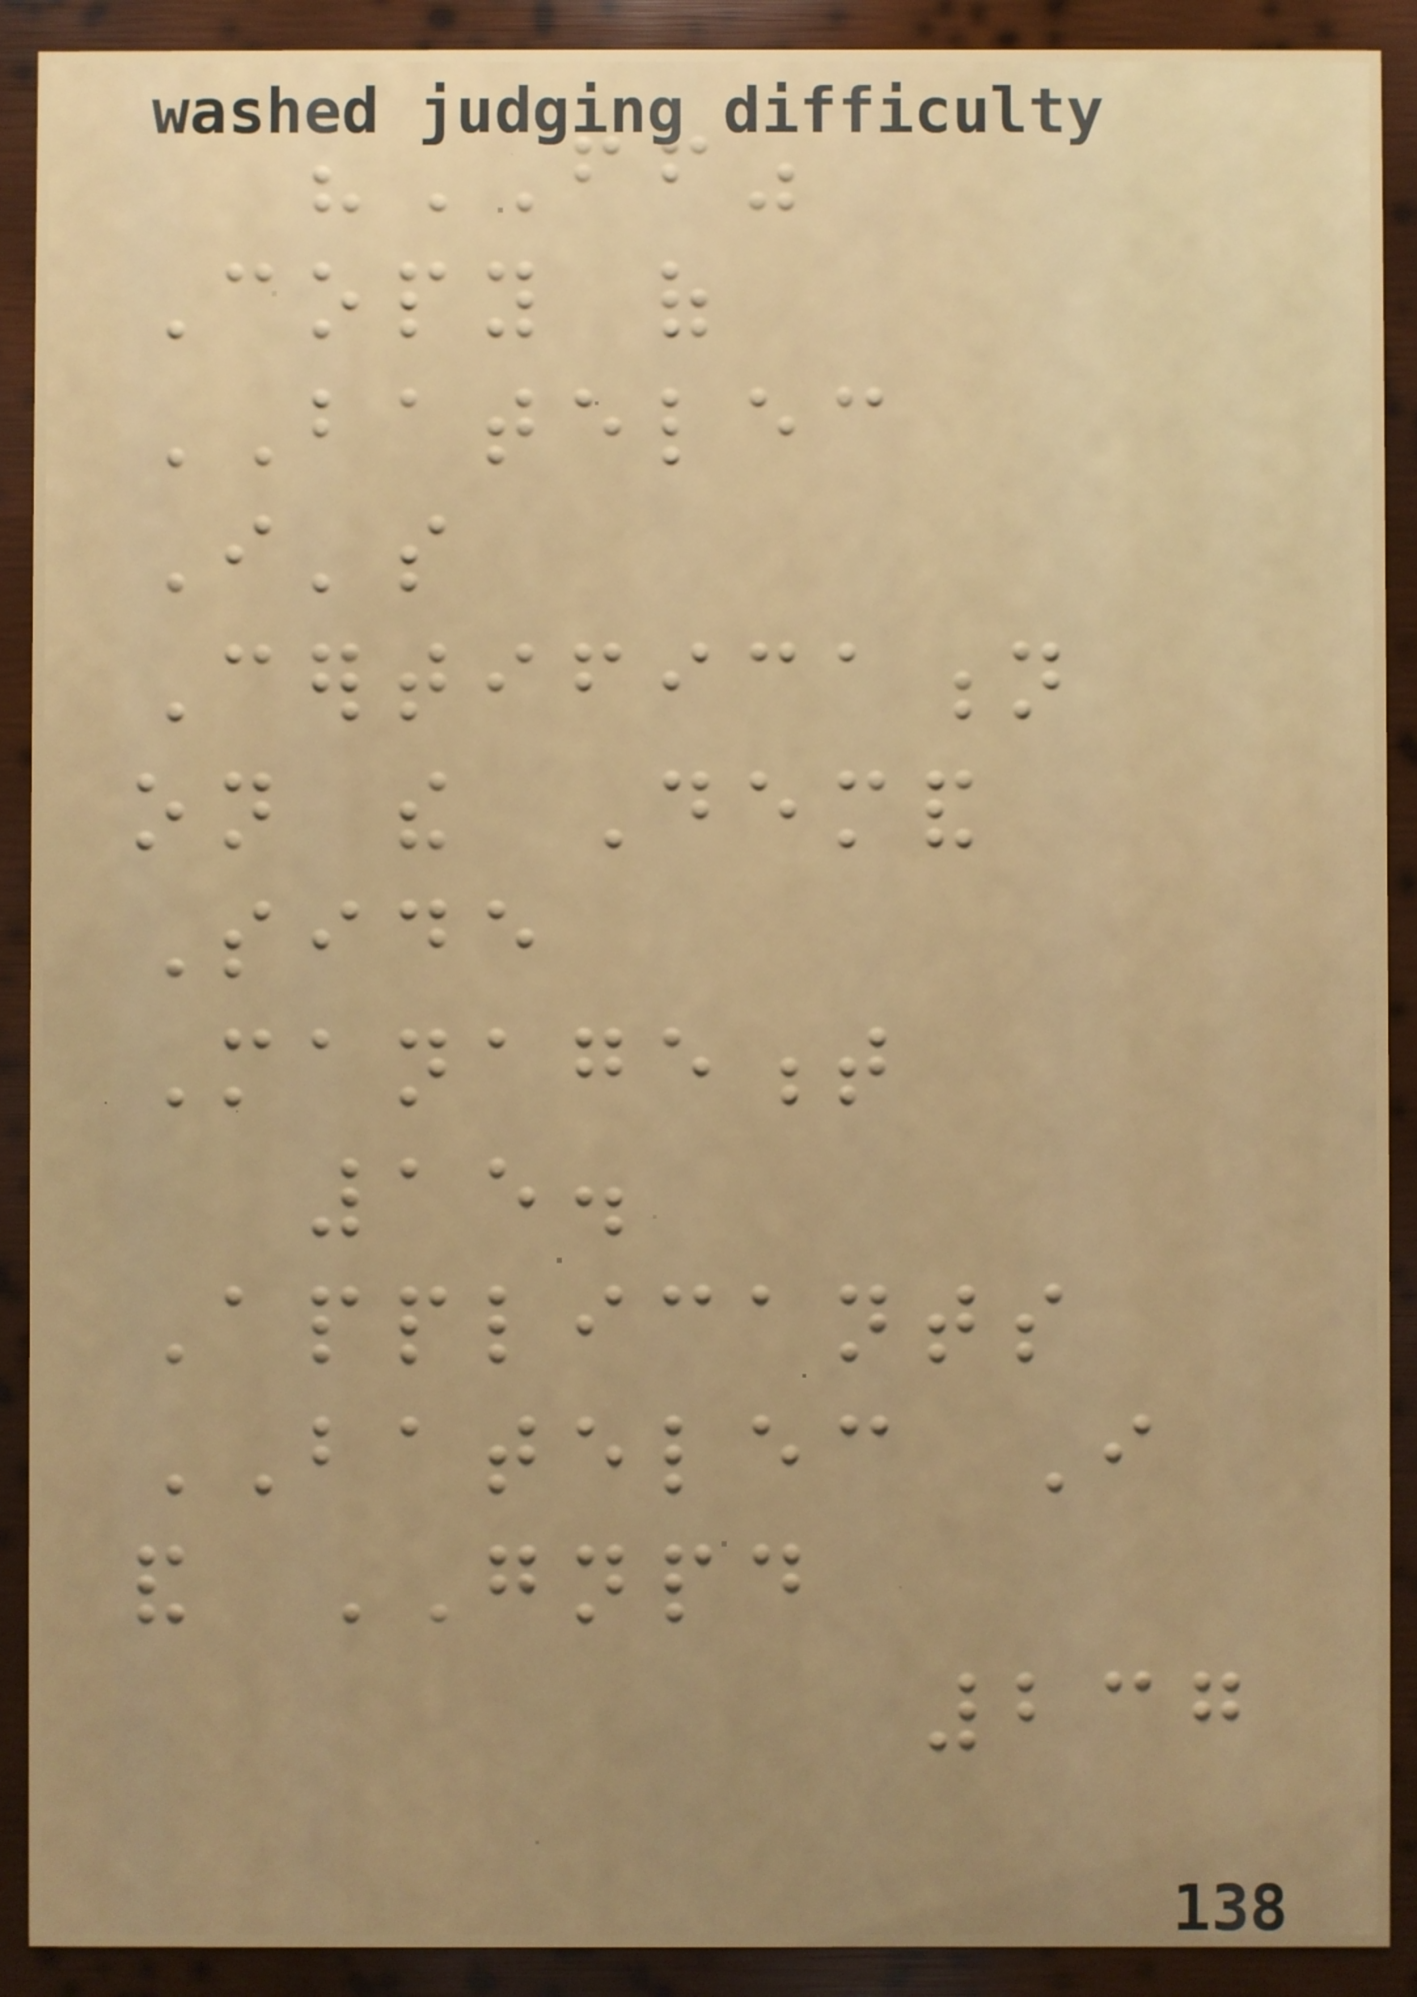"FF"
Copy of
BATELEC
I's
Certification
on the Demand
Side
Management
15.
Applicants
BATELEC I
and GNPD
237
